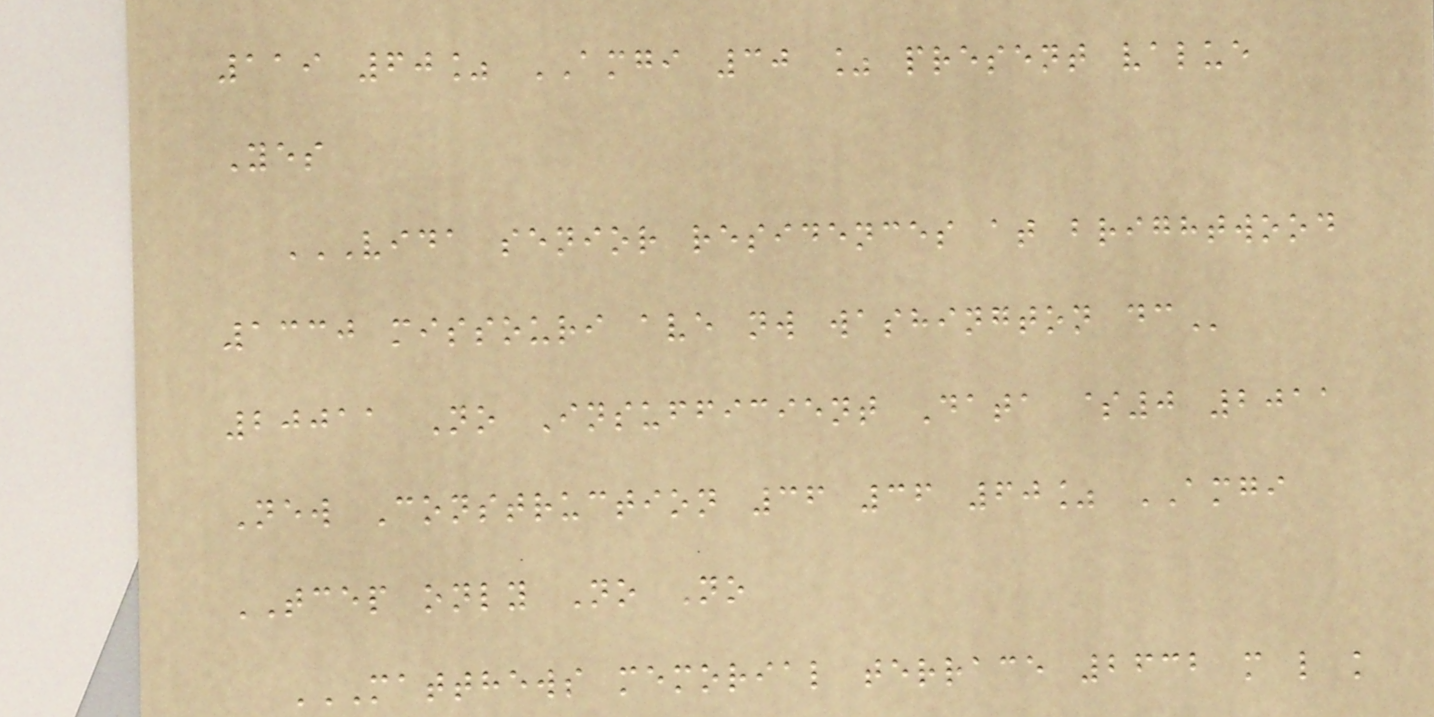119 60% AMGI 30 % present value
Yes
VIDA SENIOR RESIDENCES AT BRIGHTWOOD
1330 MISSOURI AVE NW WASHINGTON DC
20011 No Insufficient Data $0 2011
New Construction 36 36 60% AMGI
TCEP only No No
MATTHEWS MEMORIAL TERRACE 2632 M L K
